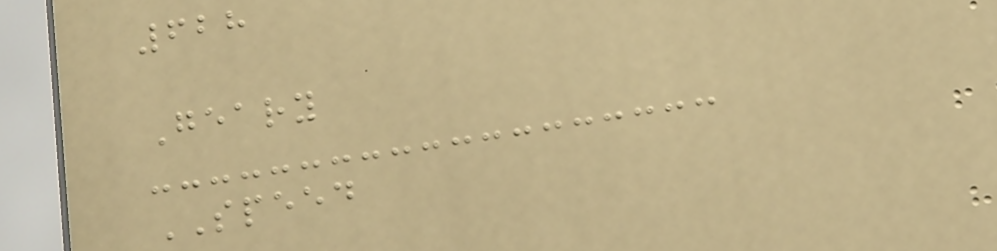628
Geary
SPEED
